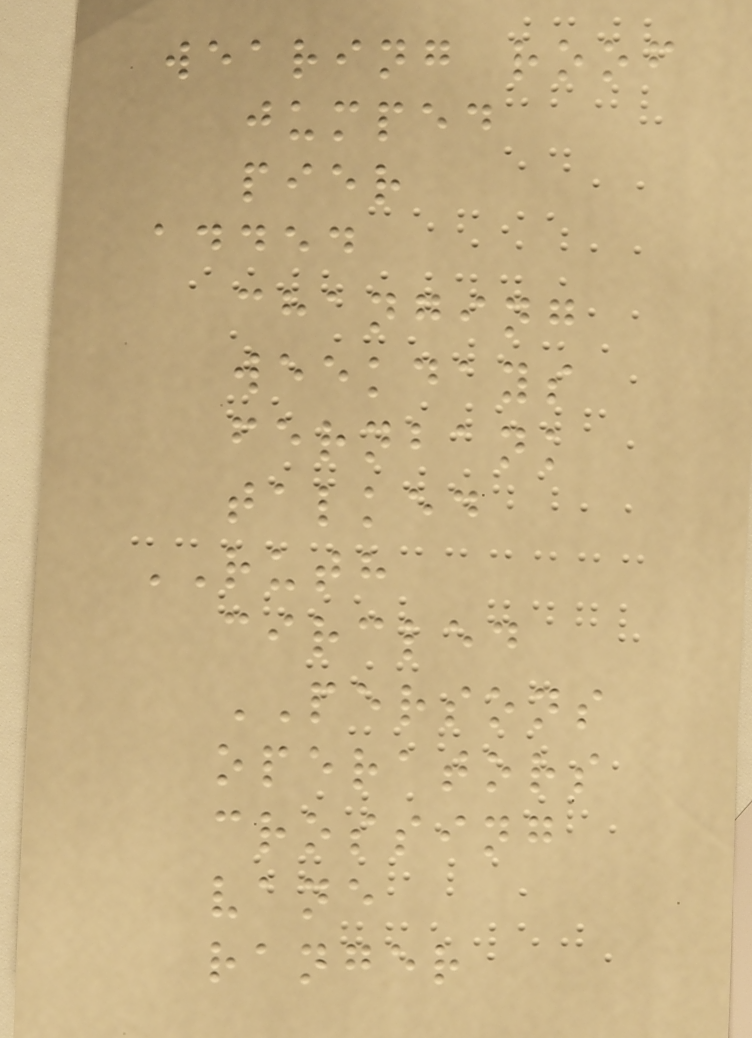wearing roof
jumped
pier
added
changing
weekdays
fernbank
talked
RUTH
circled
PERSONS
operators
crossing
vane
ranger
